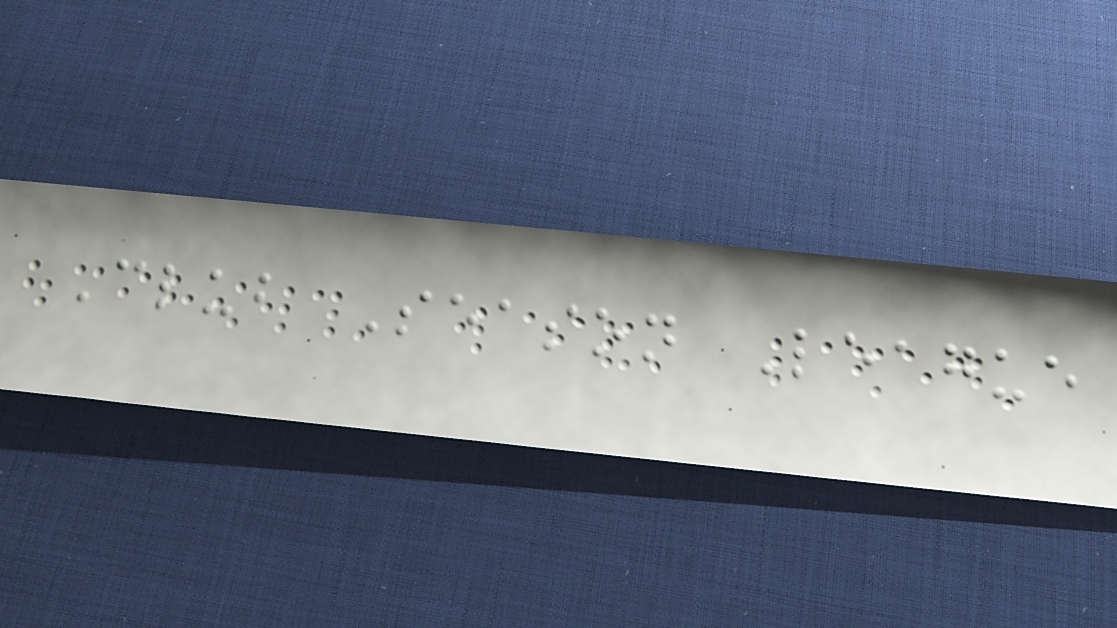Club Season League
